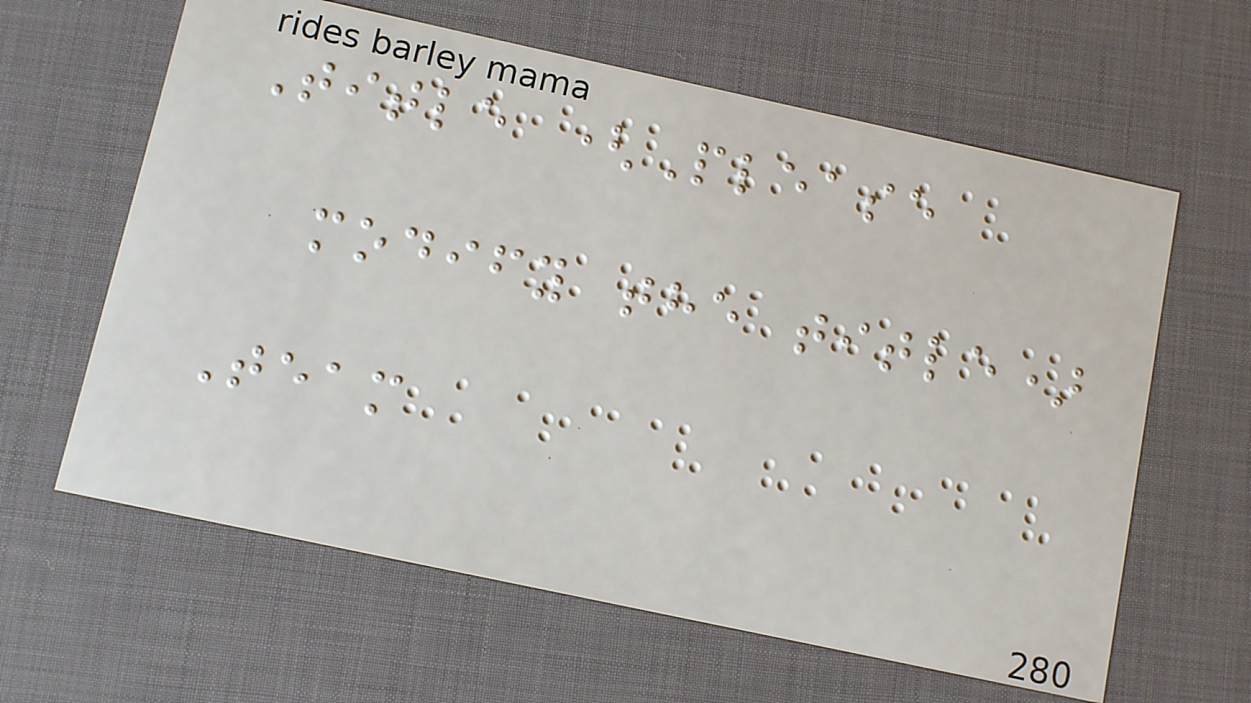Title (Please
modify the title)
Team
